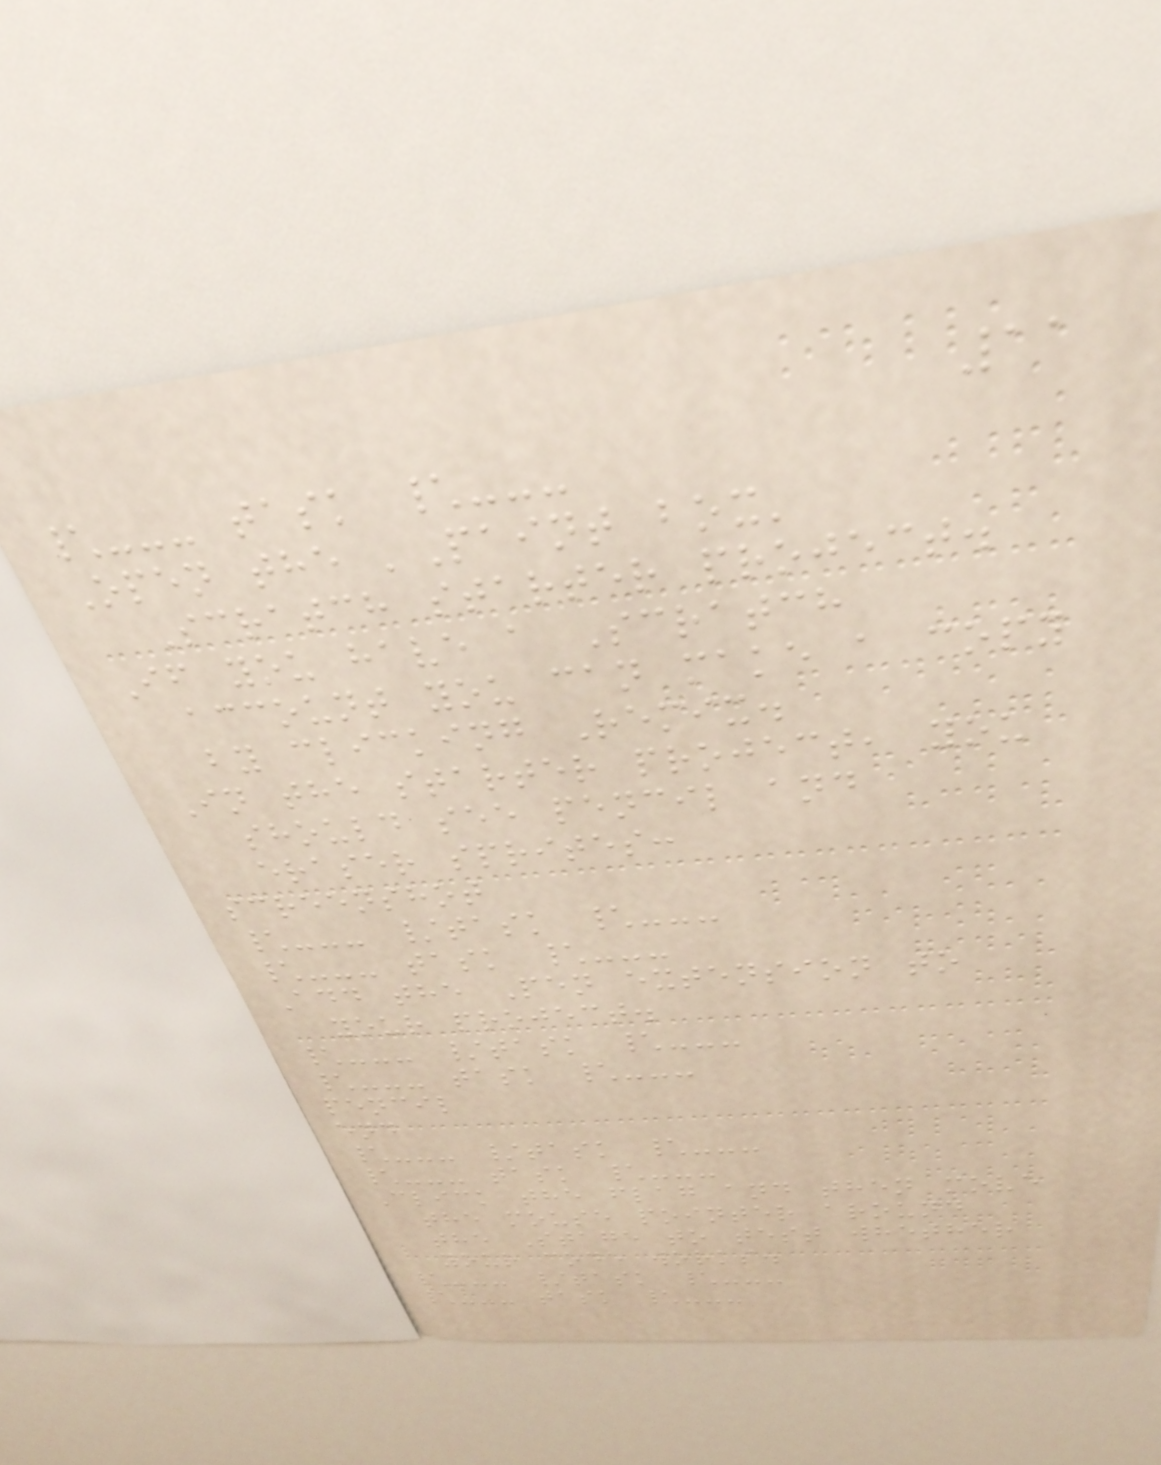11
\--- task \---
Open the 'Paint box'
Scratch starter project.
If you have a Scratch
account you can make a copy
by clicking Remix.
In the starter project, you
should see pencil and
eraser sprites:
screenshot
\--- /task \---
\--- task \---
Add the Pen extension to
your project.
\--- /task \---
\--- task \---
pencil
end
\--- /task \---
\--- task \---
Click the flag and then move
the mouse pointer around
the Stage to test whether
your code works.
\--- /task \---
\--- task \---
